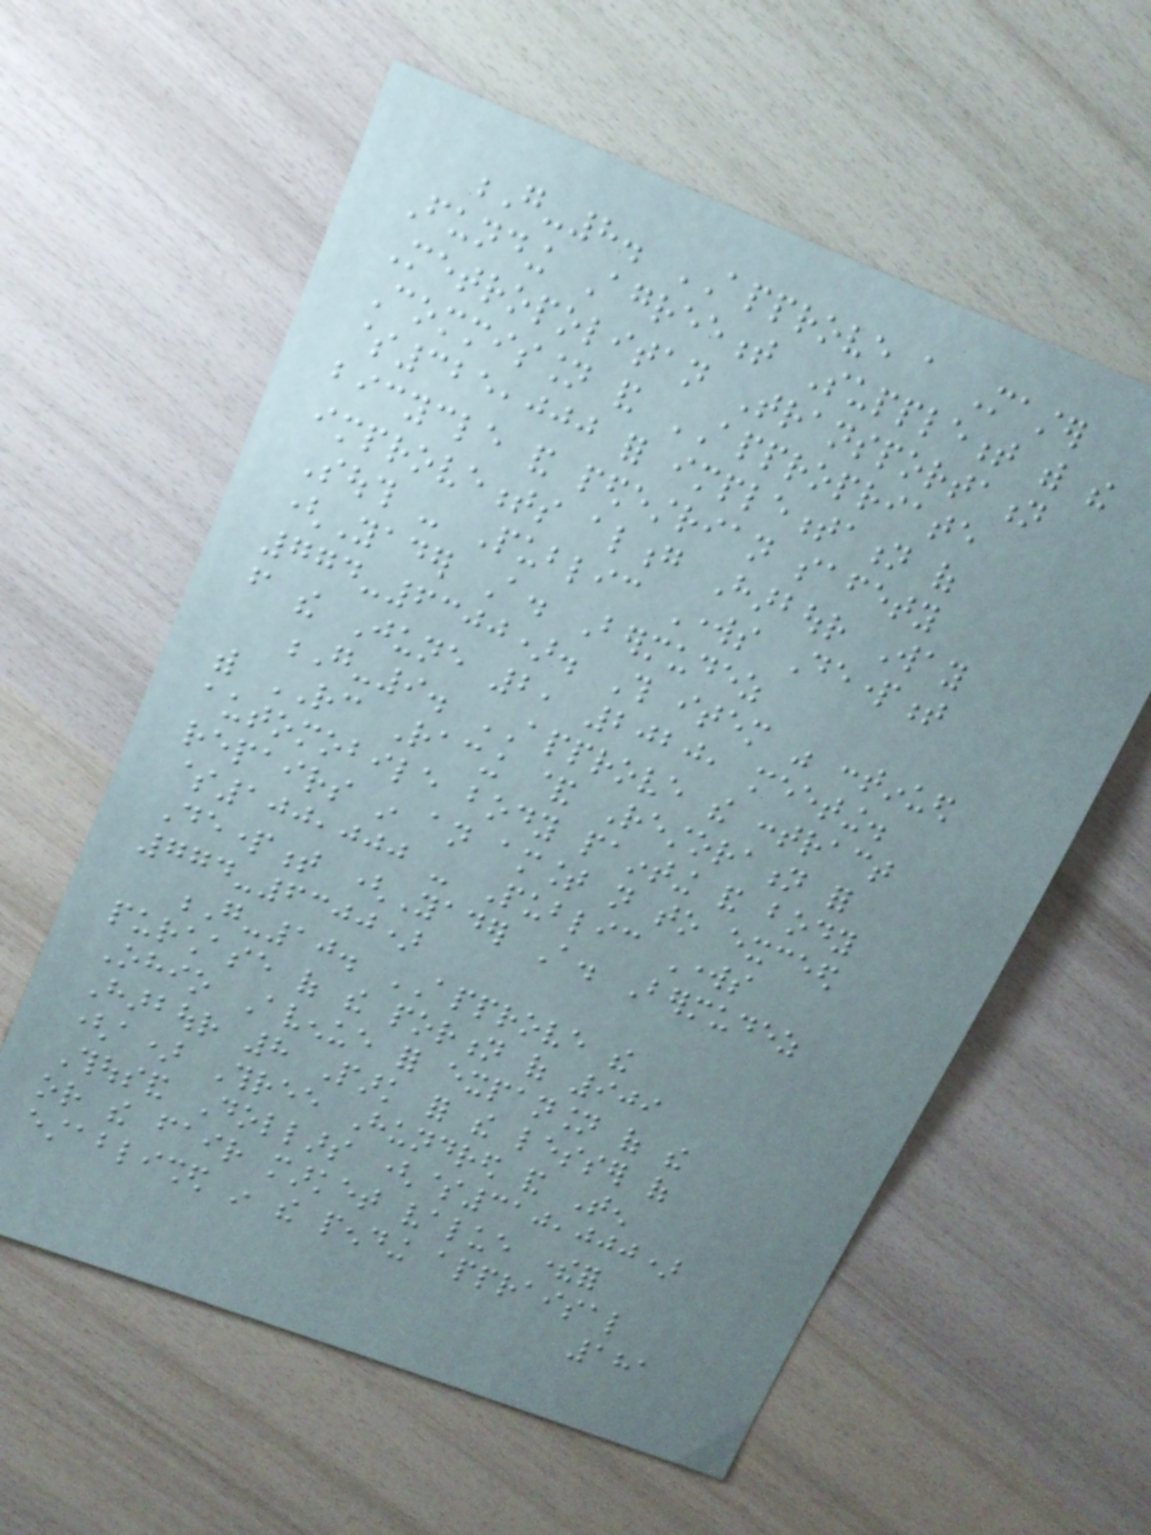G-8. APPROVE a Master
Funding Agreement Supplement with the
Metropolitan Transportation
Commission and APPROPRIATE
$325,000 for implementation of
bicycle and pedestrian safety
improvements along Harbour Way
South - Public Works Department
(Yader A. Bermudez
774-6300). This item was continued
from the June 2, 2020, meeting.
G-9. APPROVE the contract
with RC Racing & Restoration for
automobile body painting and body
repairs in an amount not to exceed
$100,000 - Public Works
Department (Yader A. Bermudez
774-6300)
G-10. APPROVE the
purchase of the portion of 909
Ohio Avenue for expansion of the
Harbour 8 Park for the lesser of
(a) Three Hundred and Ten
Thousand Dollars ($310,000)
or the fair market value therefor
established in the pending appraisal
181
